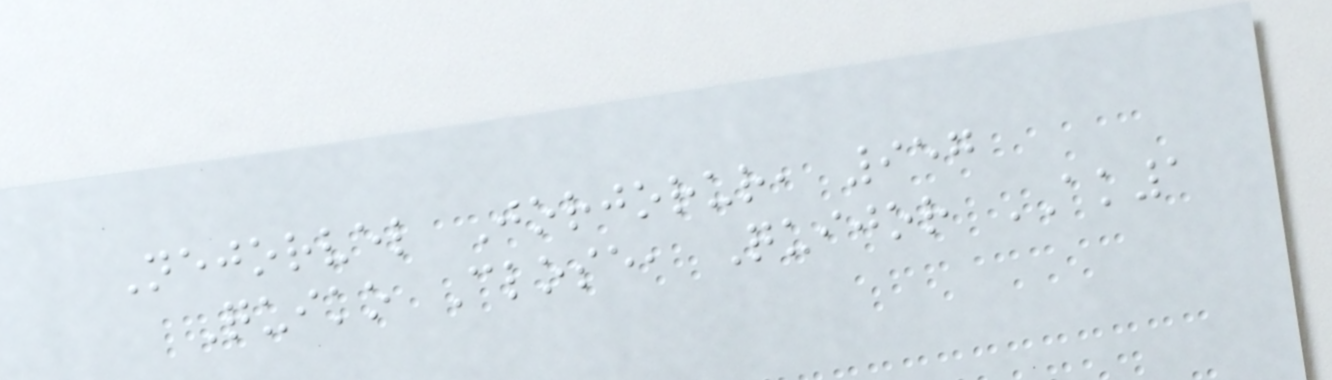Nejorvel Jorjorur, 957
Quiko Close, Quijor AK1
